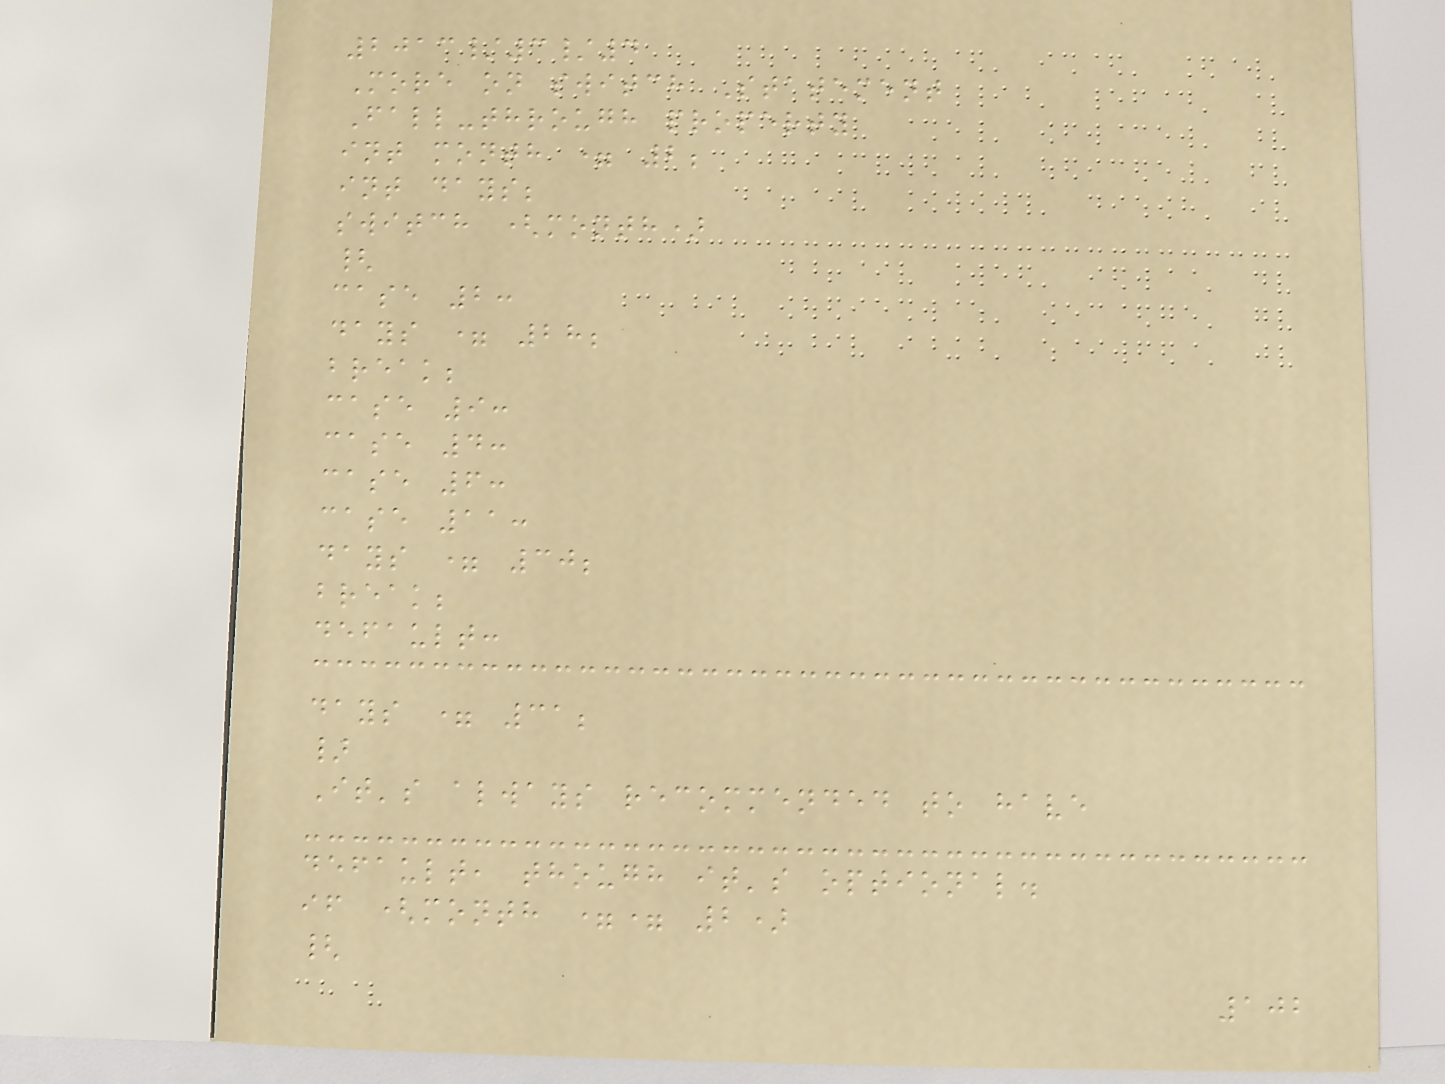2013/3/4
More on switch Statement
Fall-through property
int month = 2;
int days;
switch (month)
{
case 2:
days = 28;
break;
case 9:
case 4:
case 6:
case 11:
days = 30;
break;
default:
days = 31;
}
It's always recommended to have
default, though it's optional.
if (month == 2)
{
102
